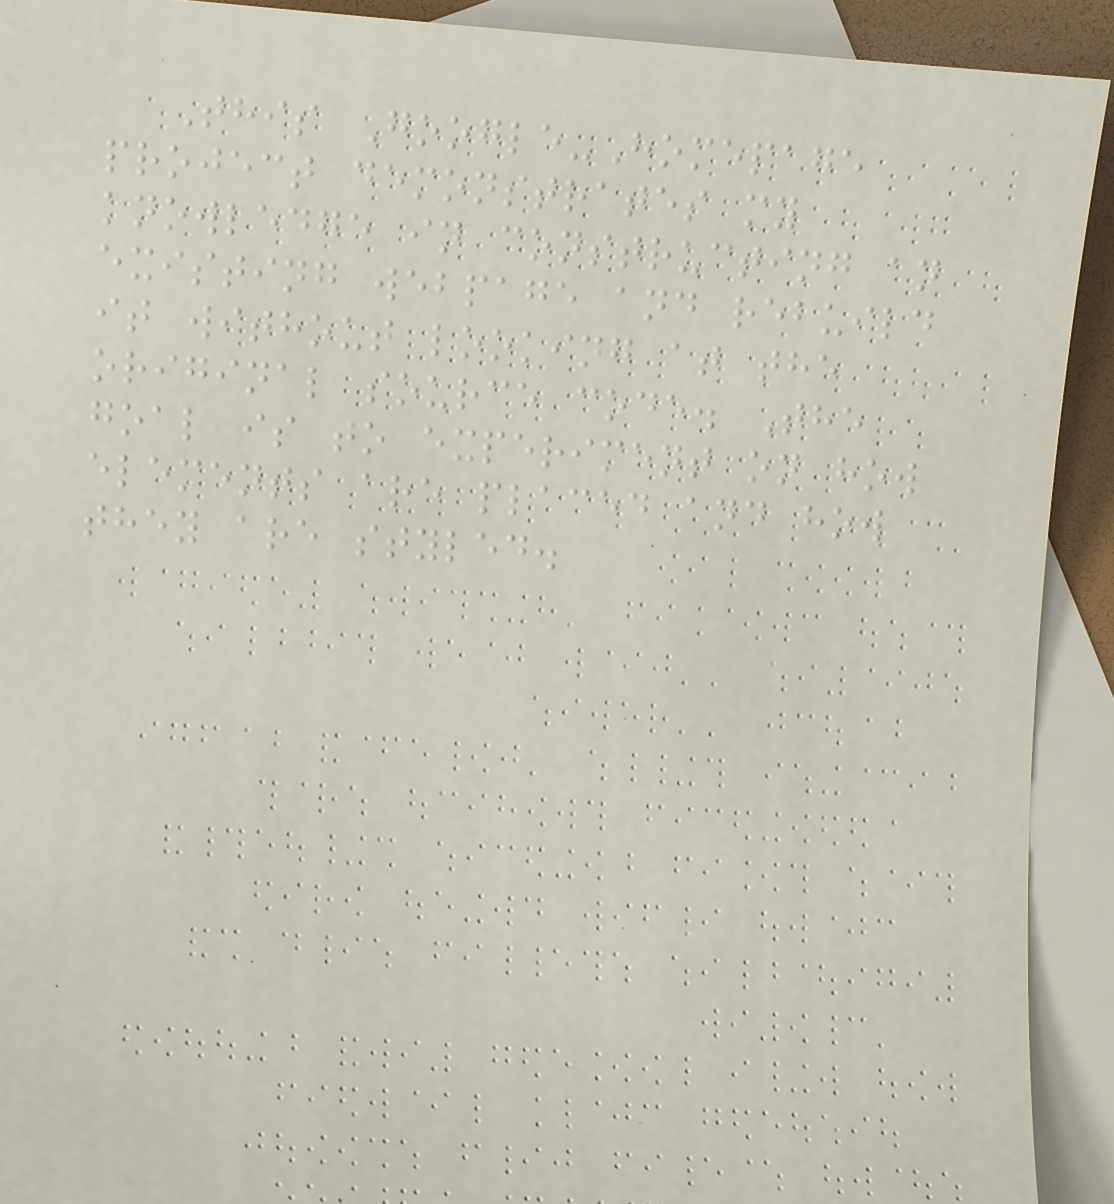This Google-Homepage
project demonstrates my
knowledge in constructing an
existing webpage and rebuild
it without looking at the
original source code. The
goal is to experiment on how
elements are placed and how
they are styled.
